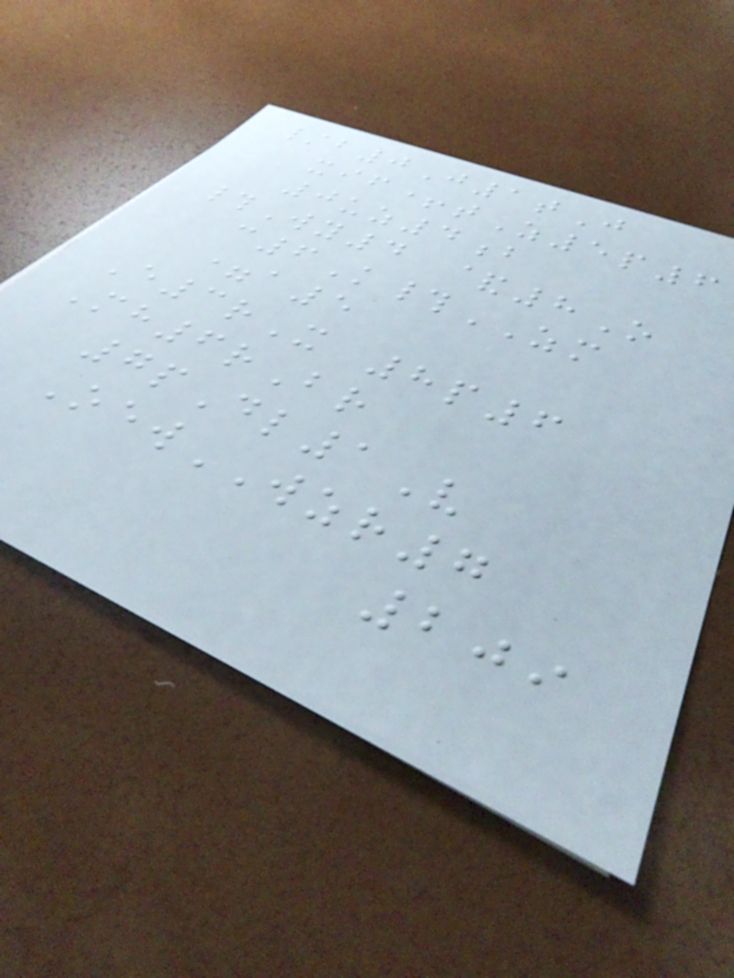/b0J1tJ
xif+tZ5p6
0uz4b
#Wy4 &8O
c6K#ZM
=a5
E3rX 8p6
Mh6rBr
7pDl1V
OewWZR7
209
